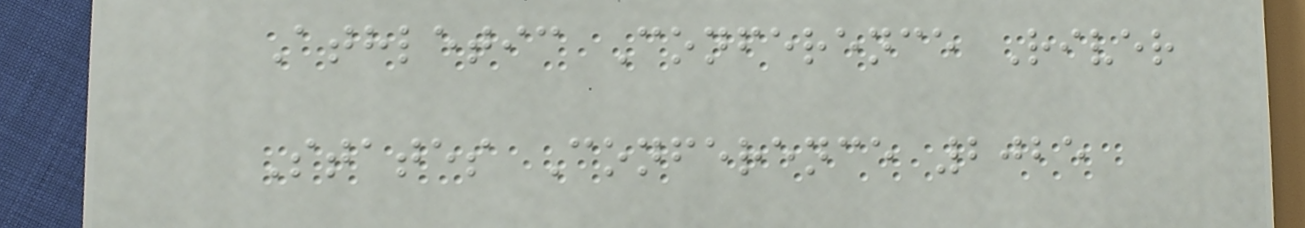Athletic Conference River
States Conference 2025
